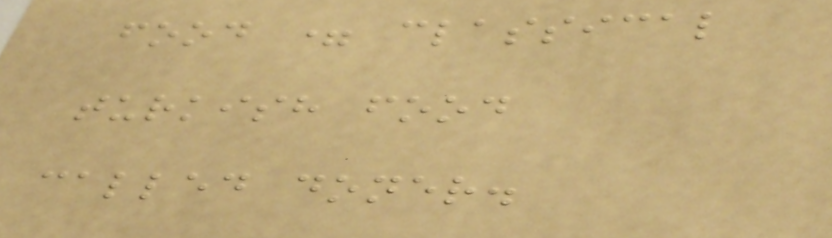food = classical
turkish food
called doner.
